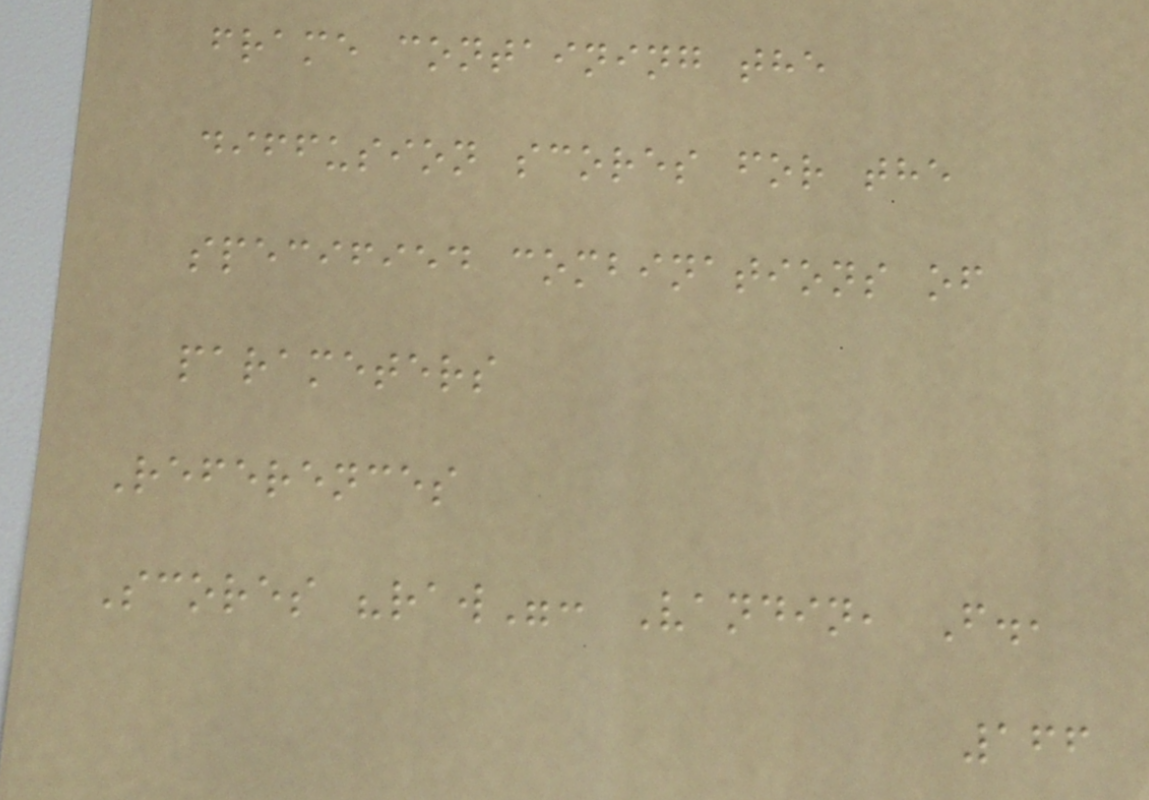frame containing the
diffusion scores for the
specified combinations of
parameters
References
Scores "raw": Vandin, F.,
166
